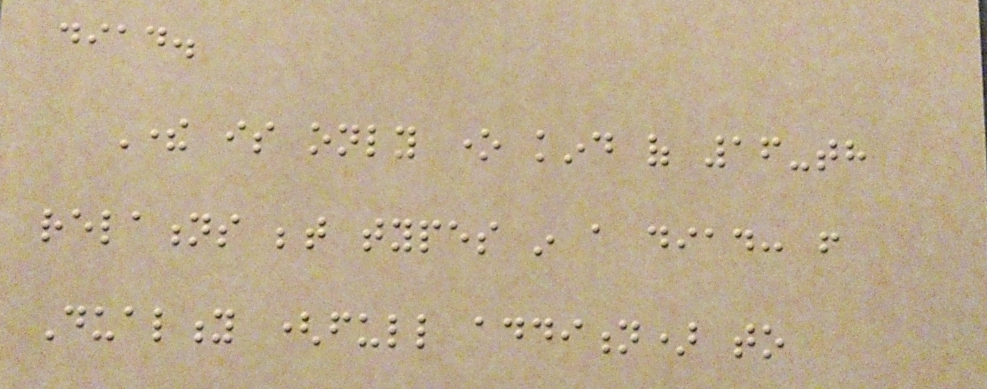diad.
There is only one kind of 16-th
relations between types in a diad: from
Duality (full addition) to
